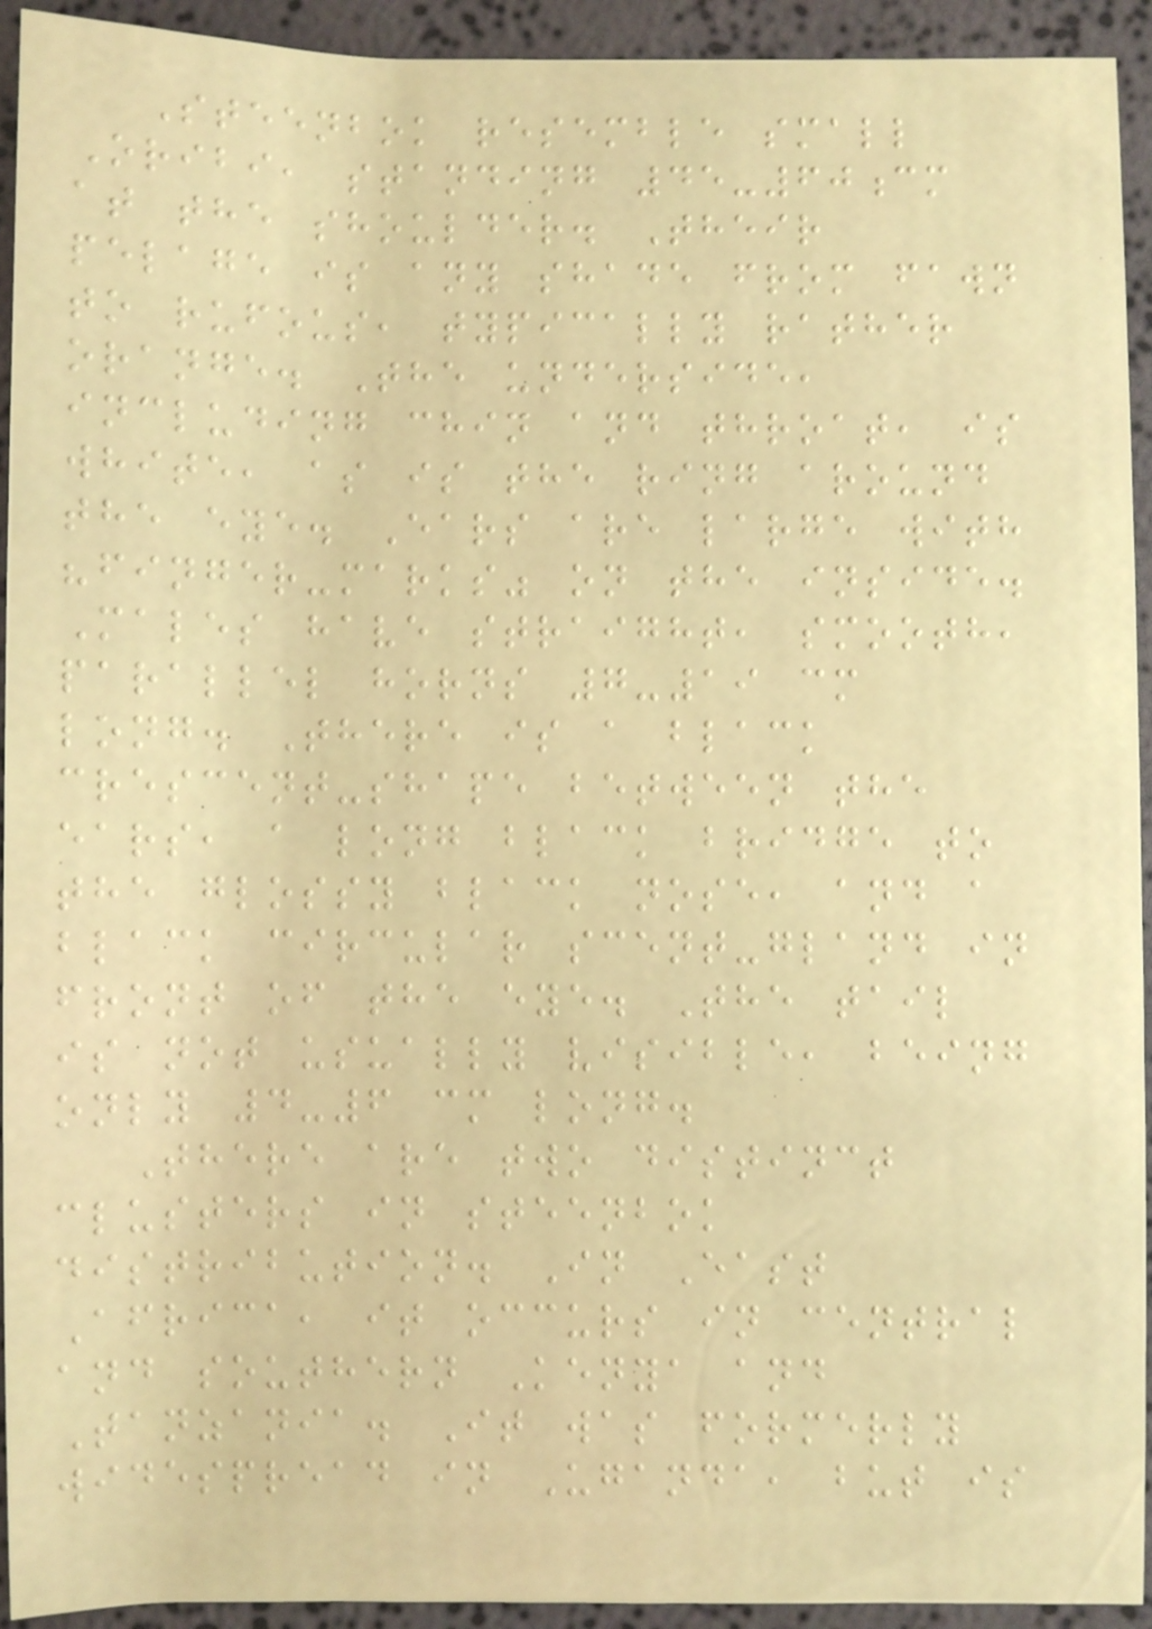Steenbok resemble small
Oribi, standing 45-60cm
at the shoulder. Their
pelage is any shade from fawn
to rufous, typically rather
orange. The underside,
including chin and throat, is
white, as is the ring around
the eye. Ears are large with
"finger-marks" on the inside.
Males have straight, smooth,
parallel horns 7-19 cm
long. There is a black
crescent-shape between the
ears, a long black bridge to
the glossy black nose, and a
black circular scent-gland in
front of the eye. The tail
is not usually visible, being
only 4-6 cm long.
There are two distinct
clusters in steenbok
distribution. In East
Africa, it occurs in central
and southern Kenya and
Tanzania. It was formerly
widespread in Uganda, but is
